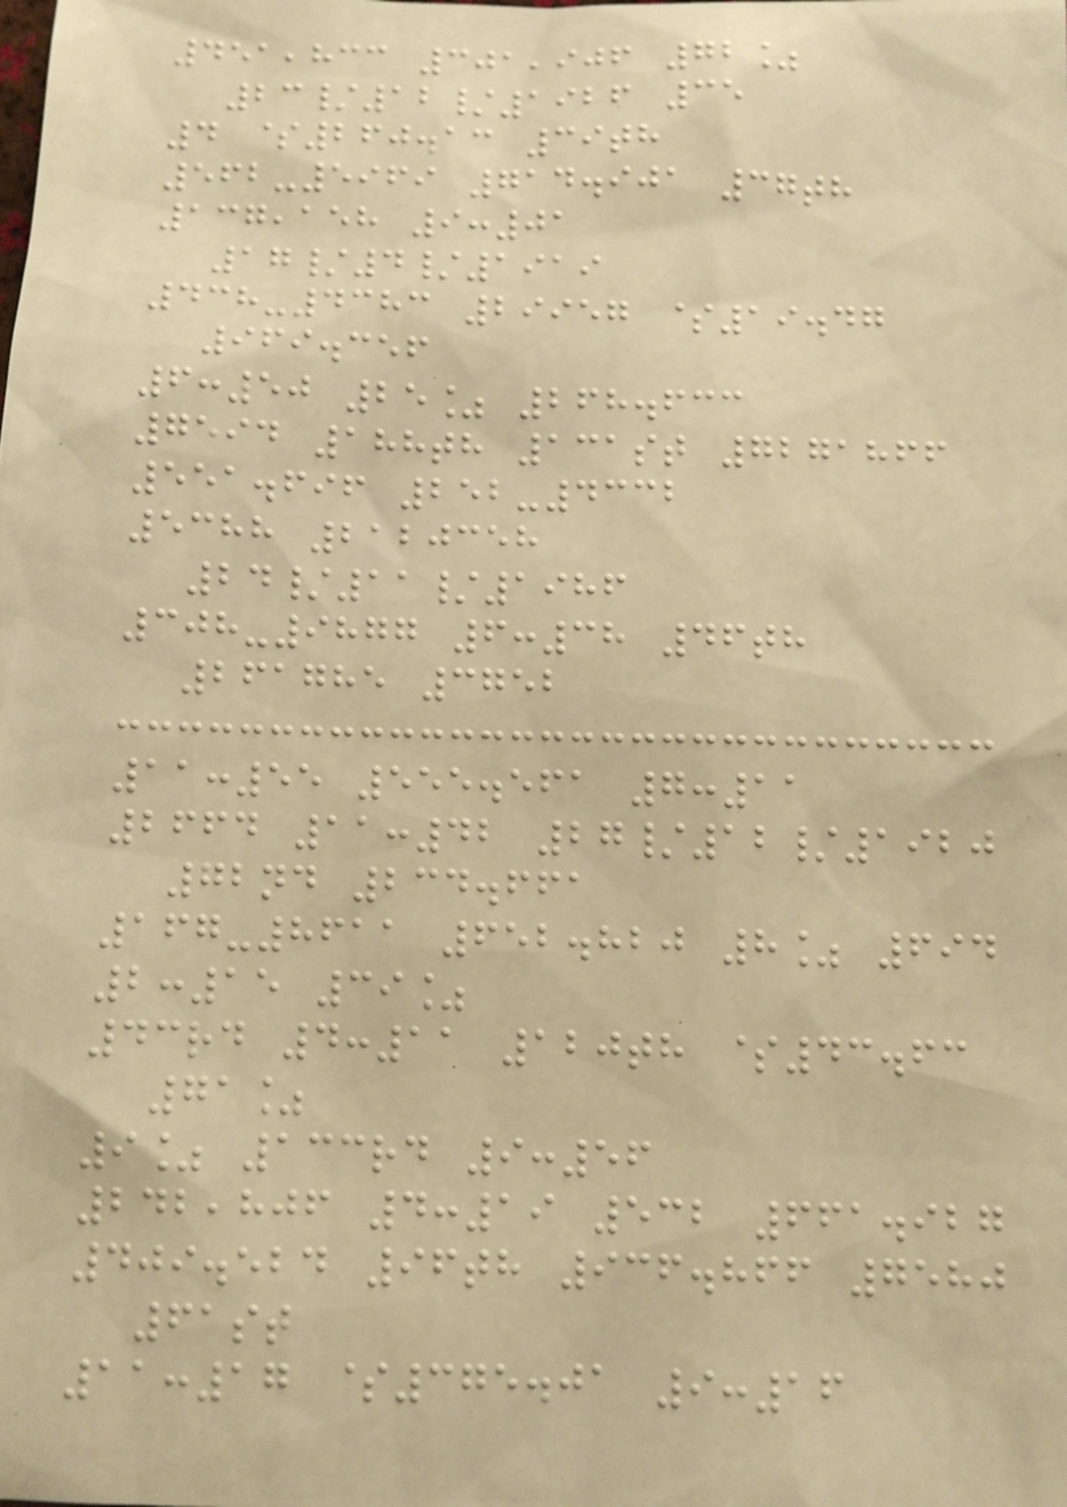451,833 301,906 72%
23/12/1926 35
4 $260.13 39th
562-5969 714.901 37th
137,158 9:01
17/4/1919
438-4383 29957 $19.47
969.356
6:50 25% 268.633
7594 188th 131st 7271866
551.696 252-4332
5388 2120358
24/11/1986
308-9877 6:38 46th
261785 3752
11:55 555.561 7:11
2664 11:42 27/12/1920
72nd 234.661
167-8611 652.820 8% 694
2:15 39%
43rd 4:11 120th $43.63
71%
9% 133rd 9:56
242,806 4:19 532 661.927
409.524 96th 936.866 7580
61st
11:17 $375.01 9:16
